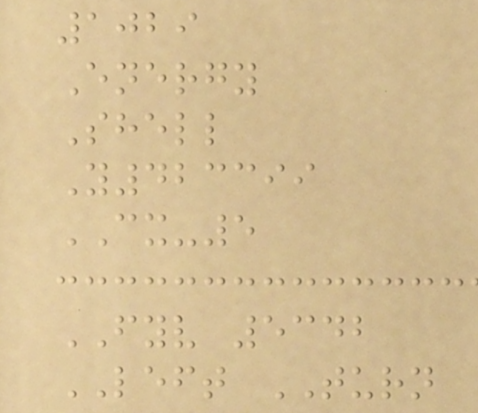1029
Energy
Shell
Y423399
CX-5
FYV 5342
LEFT TURN
